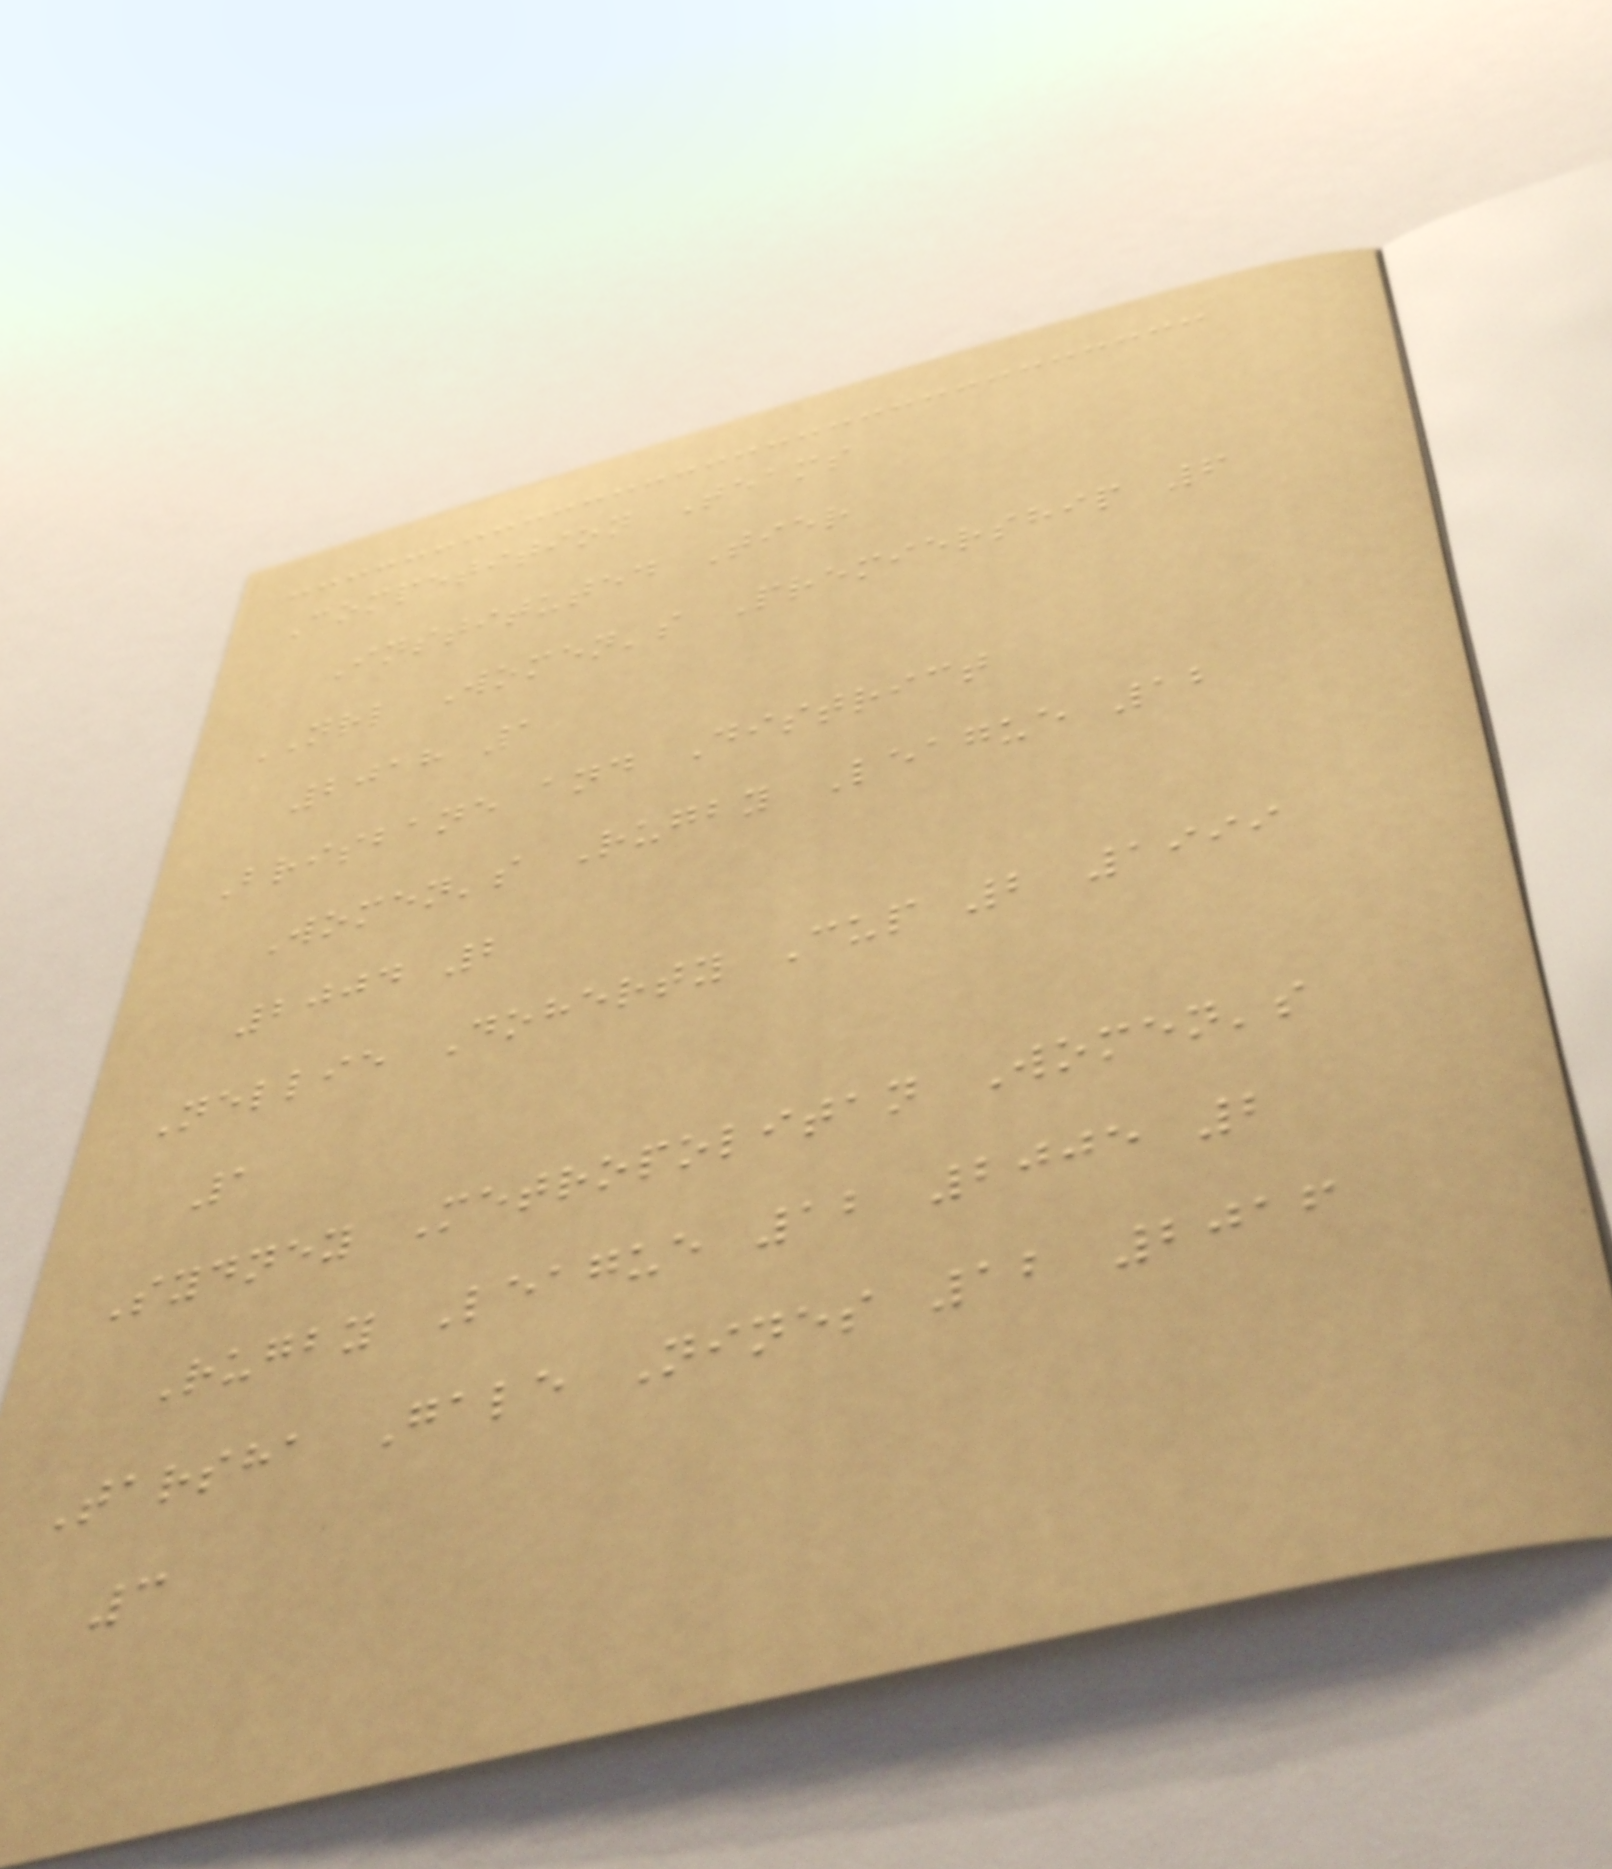Competition Teams
Instituted Tier
NRL Women's Premiership 6
2018 1
Brisbane and District
Women's Rugby League 12
2004 2
Nellie Doherty Cup 2 1999
1
Sydney Metropolitan Women's
Rugby League 12 2005 2
Tarsha Gale Nines 12 2016
3
